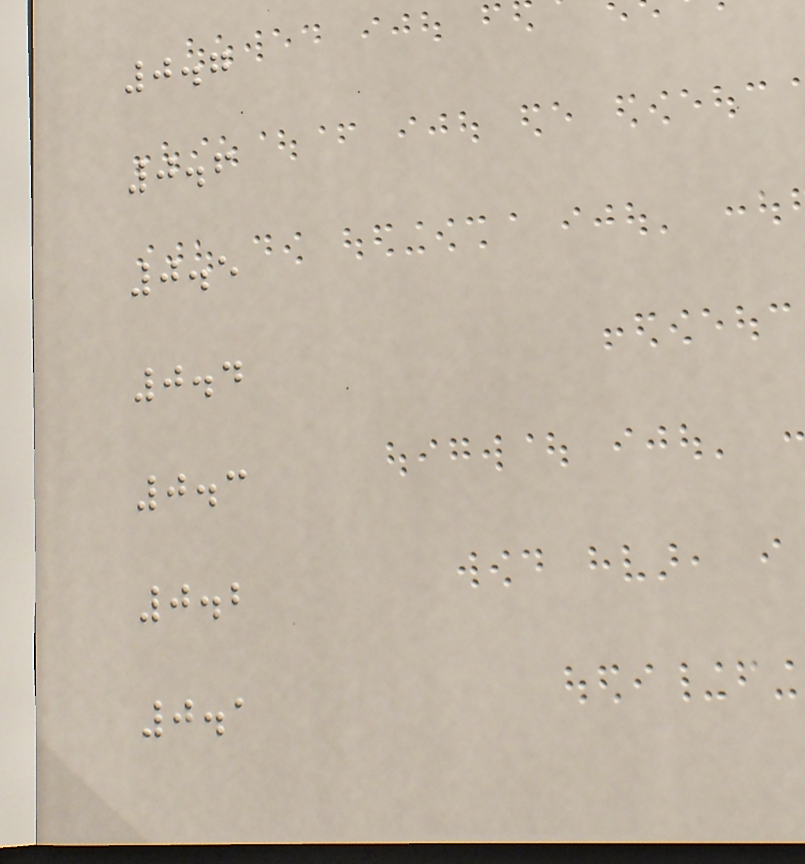0.7
0.6
0.5
0.4
0.3
0.2
0.1
